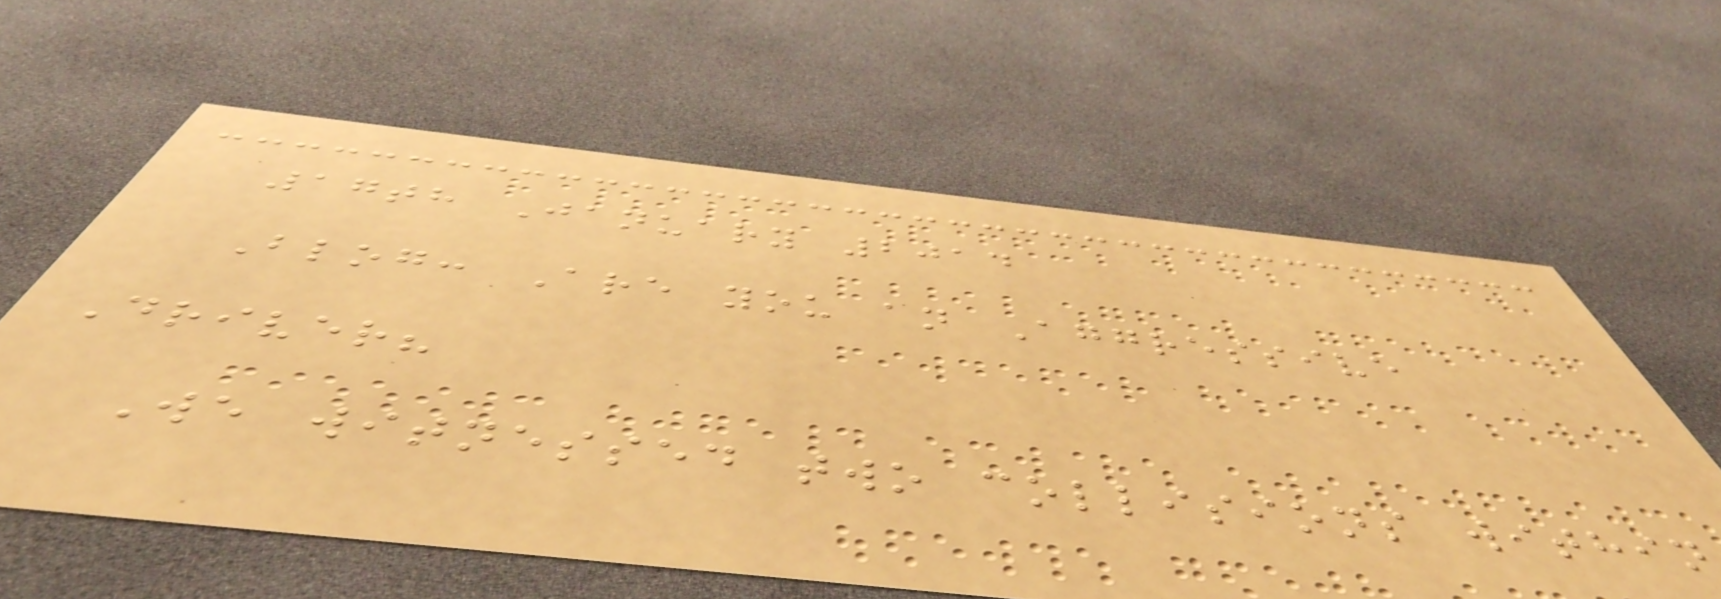17th January 2014
Blog: Are you an Aggressive
Driver?
We witnessed two collisions within
